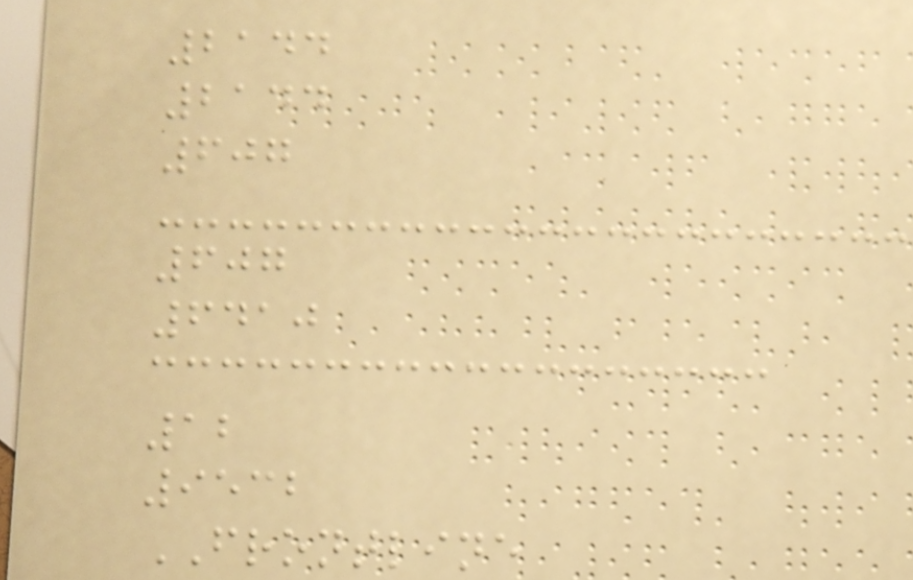2144
2144
607
607
6410
12
9532
FRONTLINE
